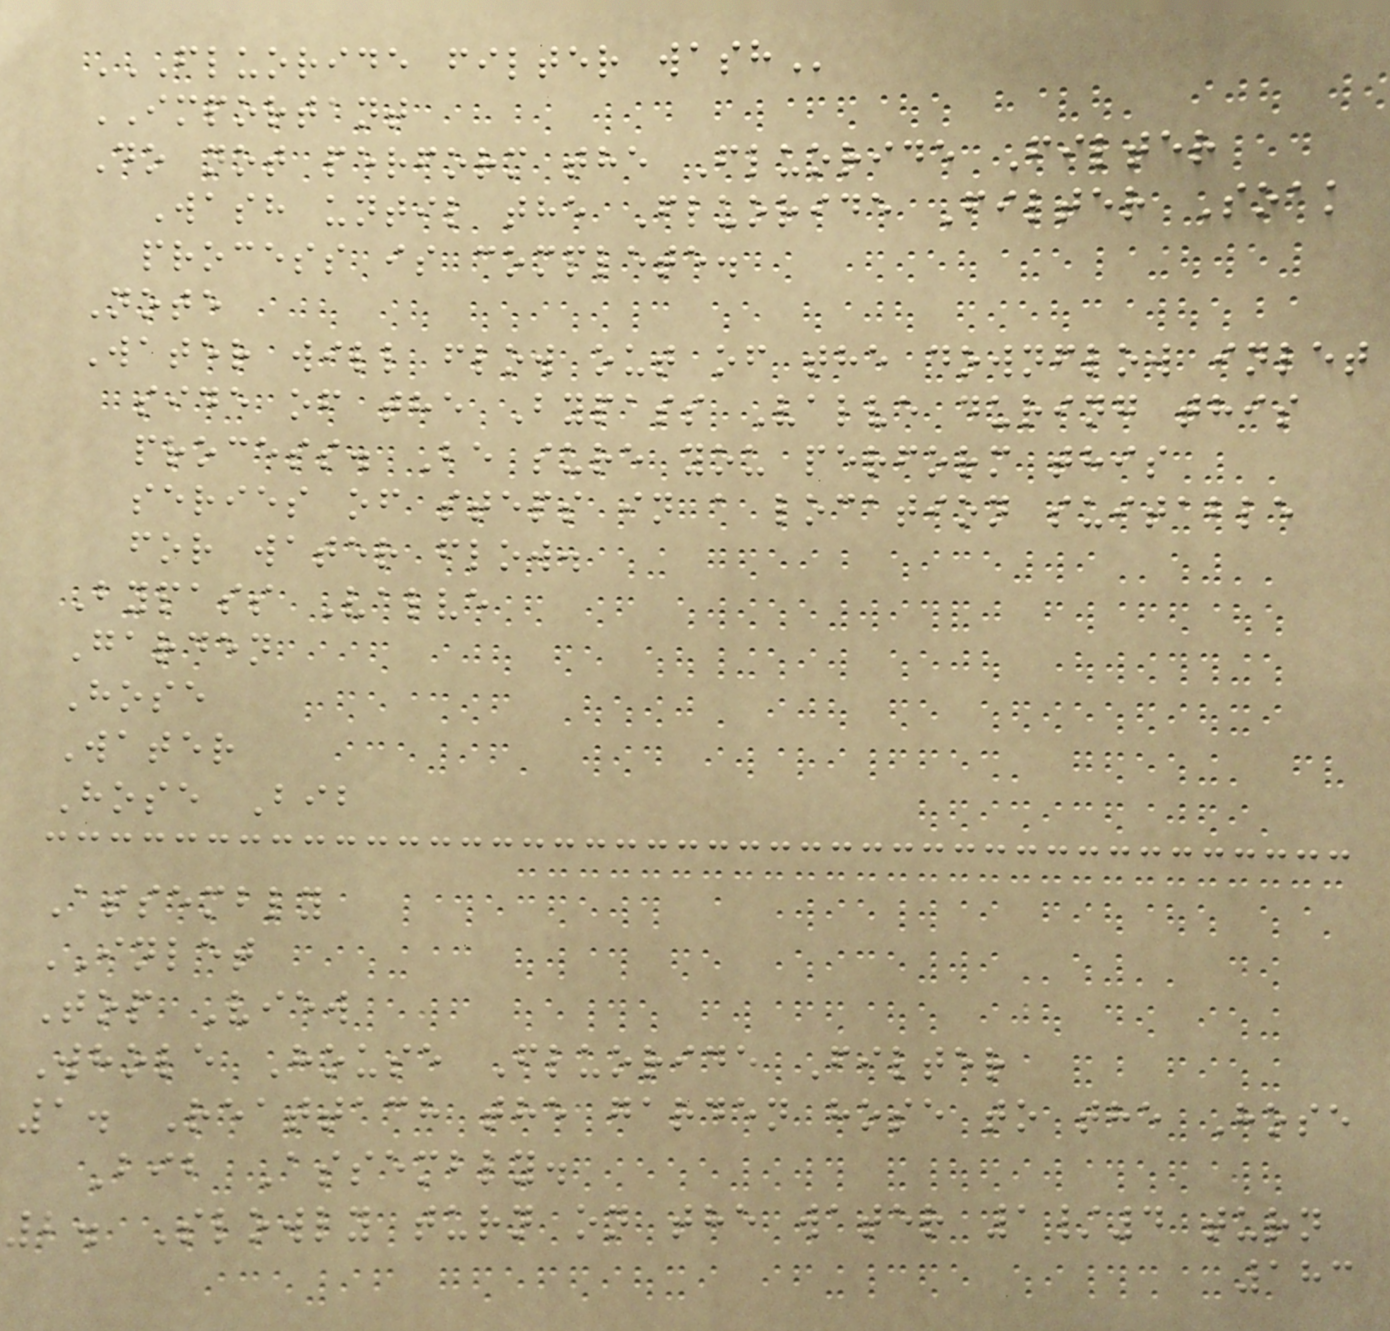FLUORIDE FILTER WASH
IMPORTANT
Do not perform the Fluoride Filter
Wash until the Fluoride Filter Soak
process is complete.
Note
Water will flow out of the downflow inlet
side of the Bypass Valve during this
process. Be sure you perform this
series of steps in a location suitable
for water flow.
Bypass Valve
Garden
Hose
Water
Hose Bib
Assembly
INLET
Top View
Whole House Fluoride Filter
1. Reattach the garden hose to the Hose
Bib Assembly.
2. Slowly turn on the water 1/4 turn
183
